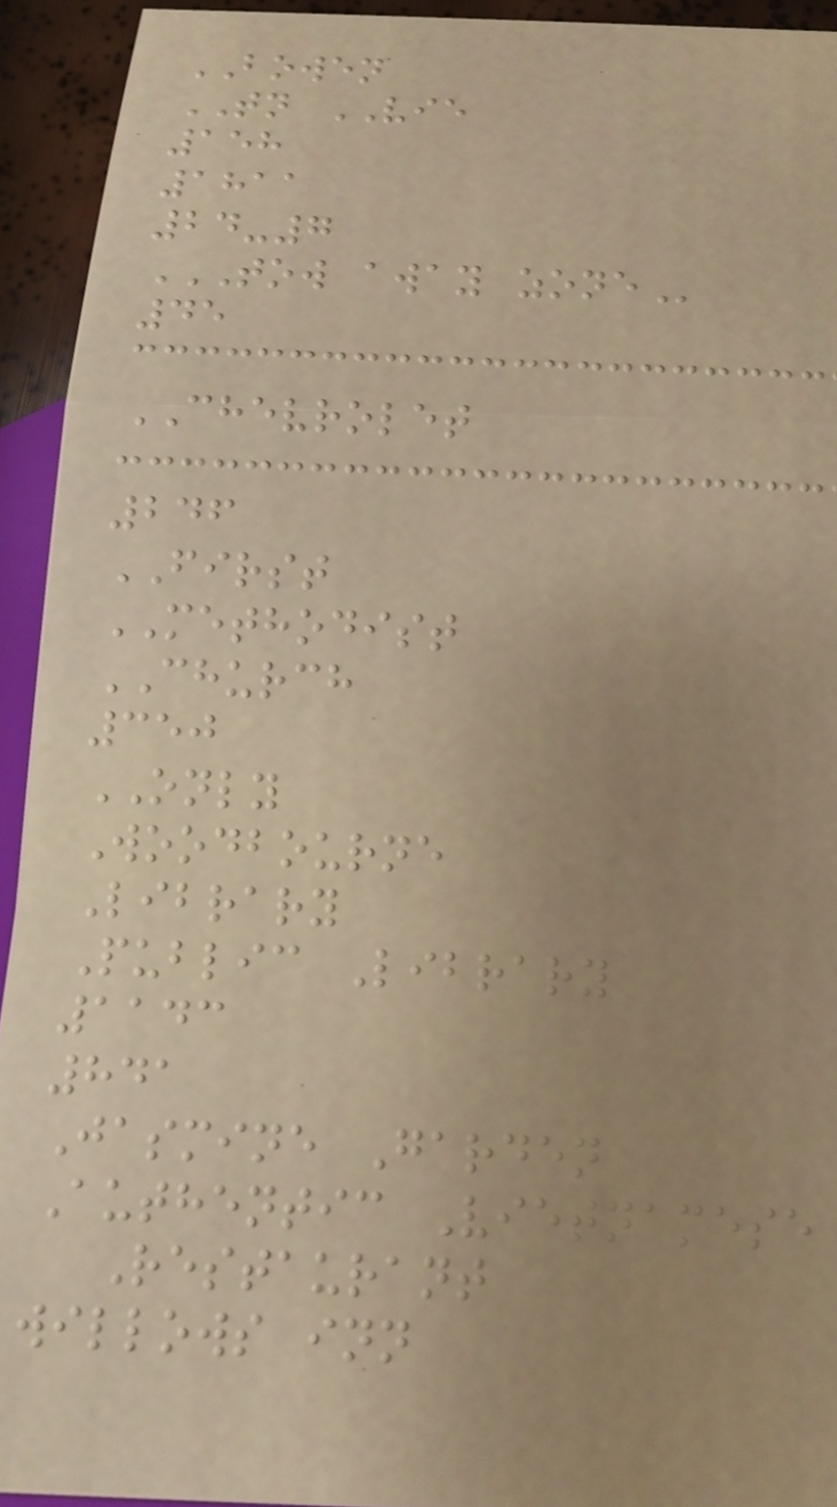BOWEN
TN VIE
158
1811
24-7
TOW AWAY ZONE
45
CHEVROLET
246
FIRST
METHODIST
CHURCH
350
ONLY
Woodbourne
Library
Public Library
1143
841
Jasmine Garden
Authentic Vietnamese
Restaurant
willows inn
